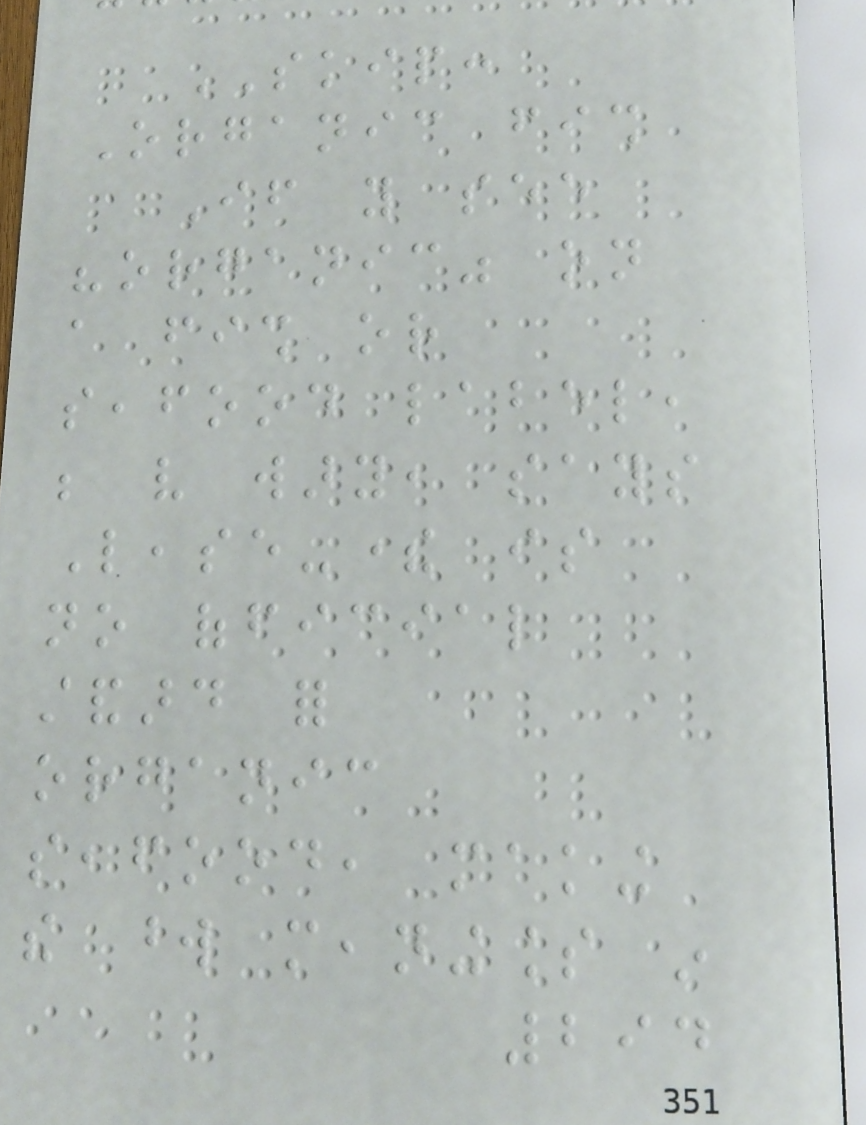SKIP:
Organic fish
If you see
"organic" on
a fish or
seafood label,
be very wary, says
Lease-there is
no official
standard for
organic
seafood, making
the word meaningless in
294
